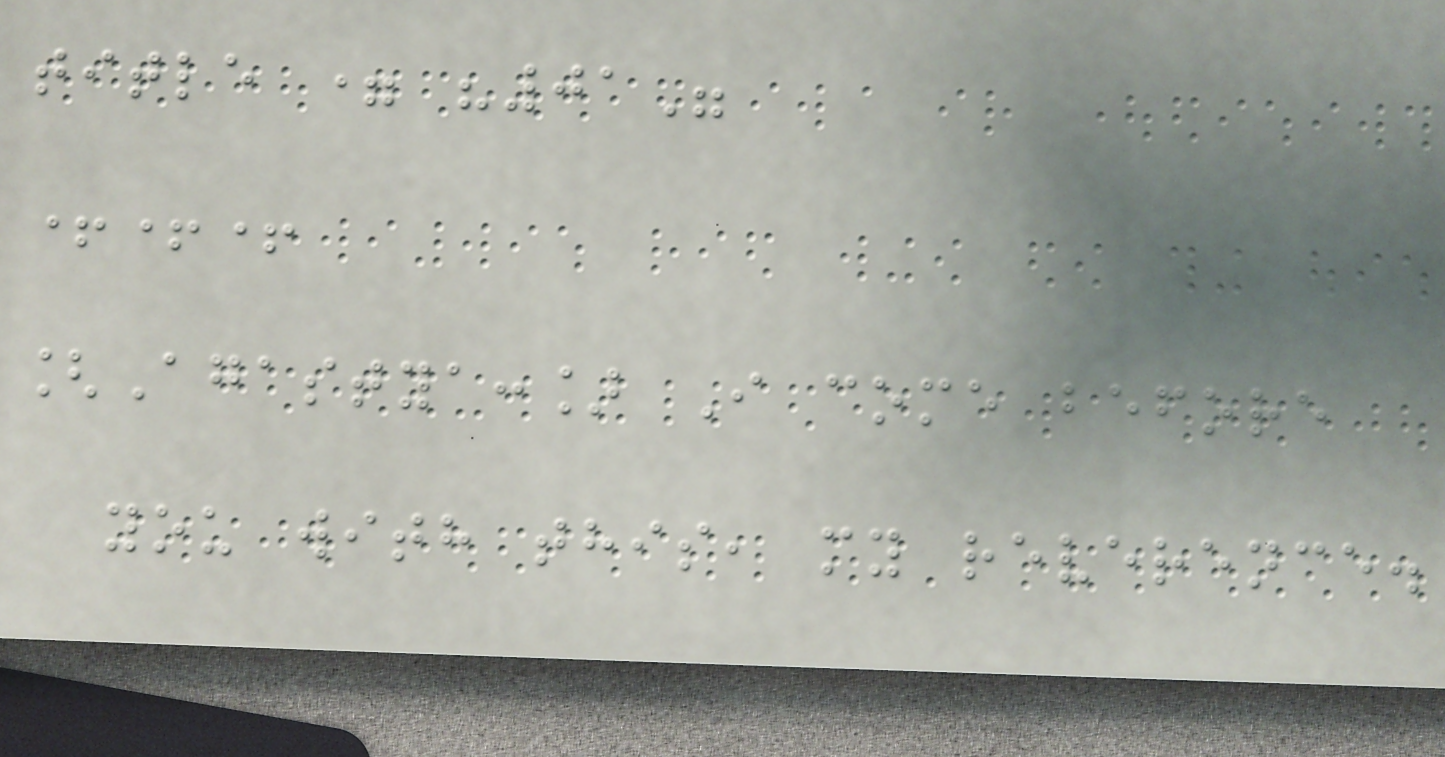title = "01"
+++
[Agastya:] I come before
you with this, my reverence.
